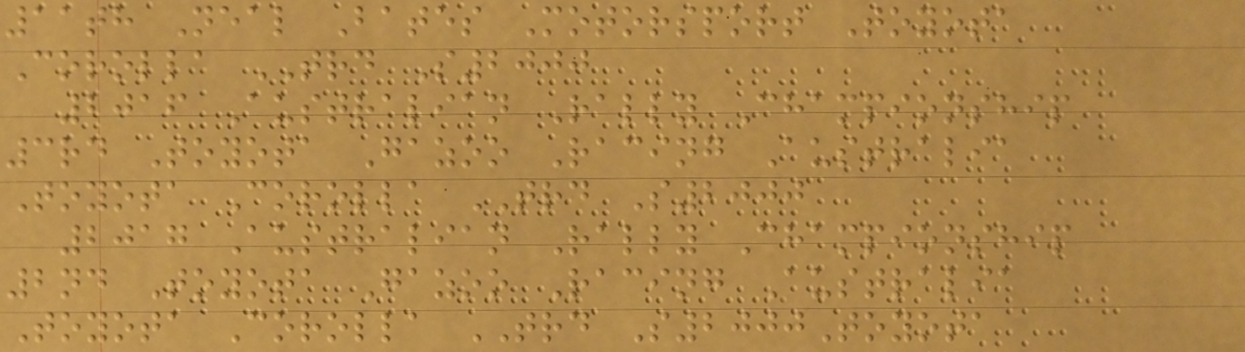11th Neal Bates Motorsport Toyota
Corolla TRD S2000
2016 Australian Rally Championship
3rd Toyota Gazoo Racing Australia
Toyota Corolla TRD S2000
2017 Australian Rally Championship
2nd Toyota Gazoo Racing Australia
Toyota Corolla TRD S2000Toyota
